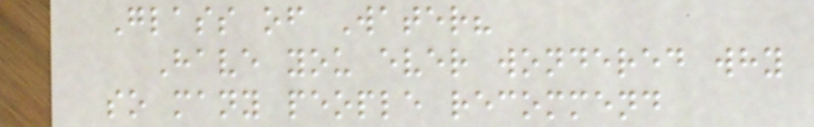Glass of Water?
Have you ever wondered why
so many people recommend
